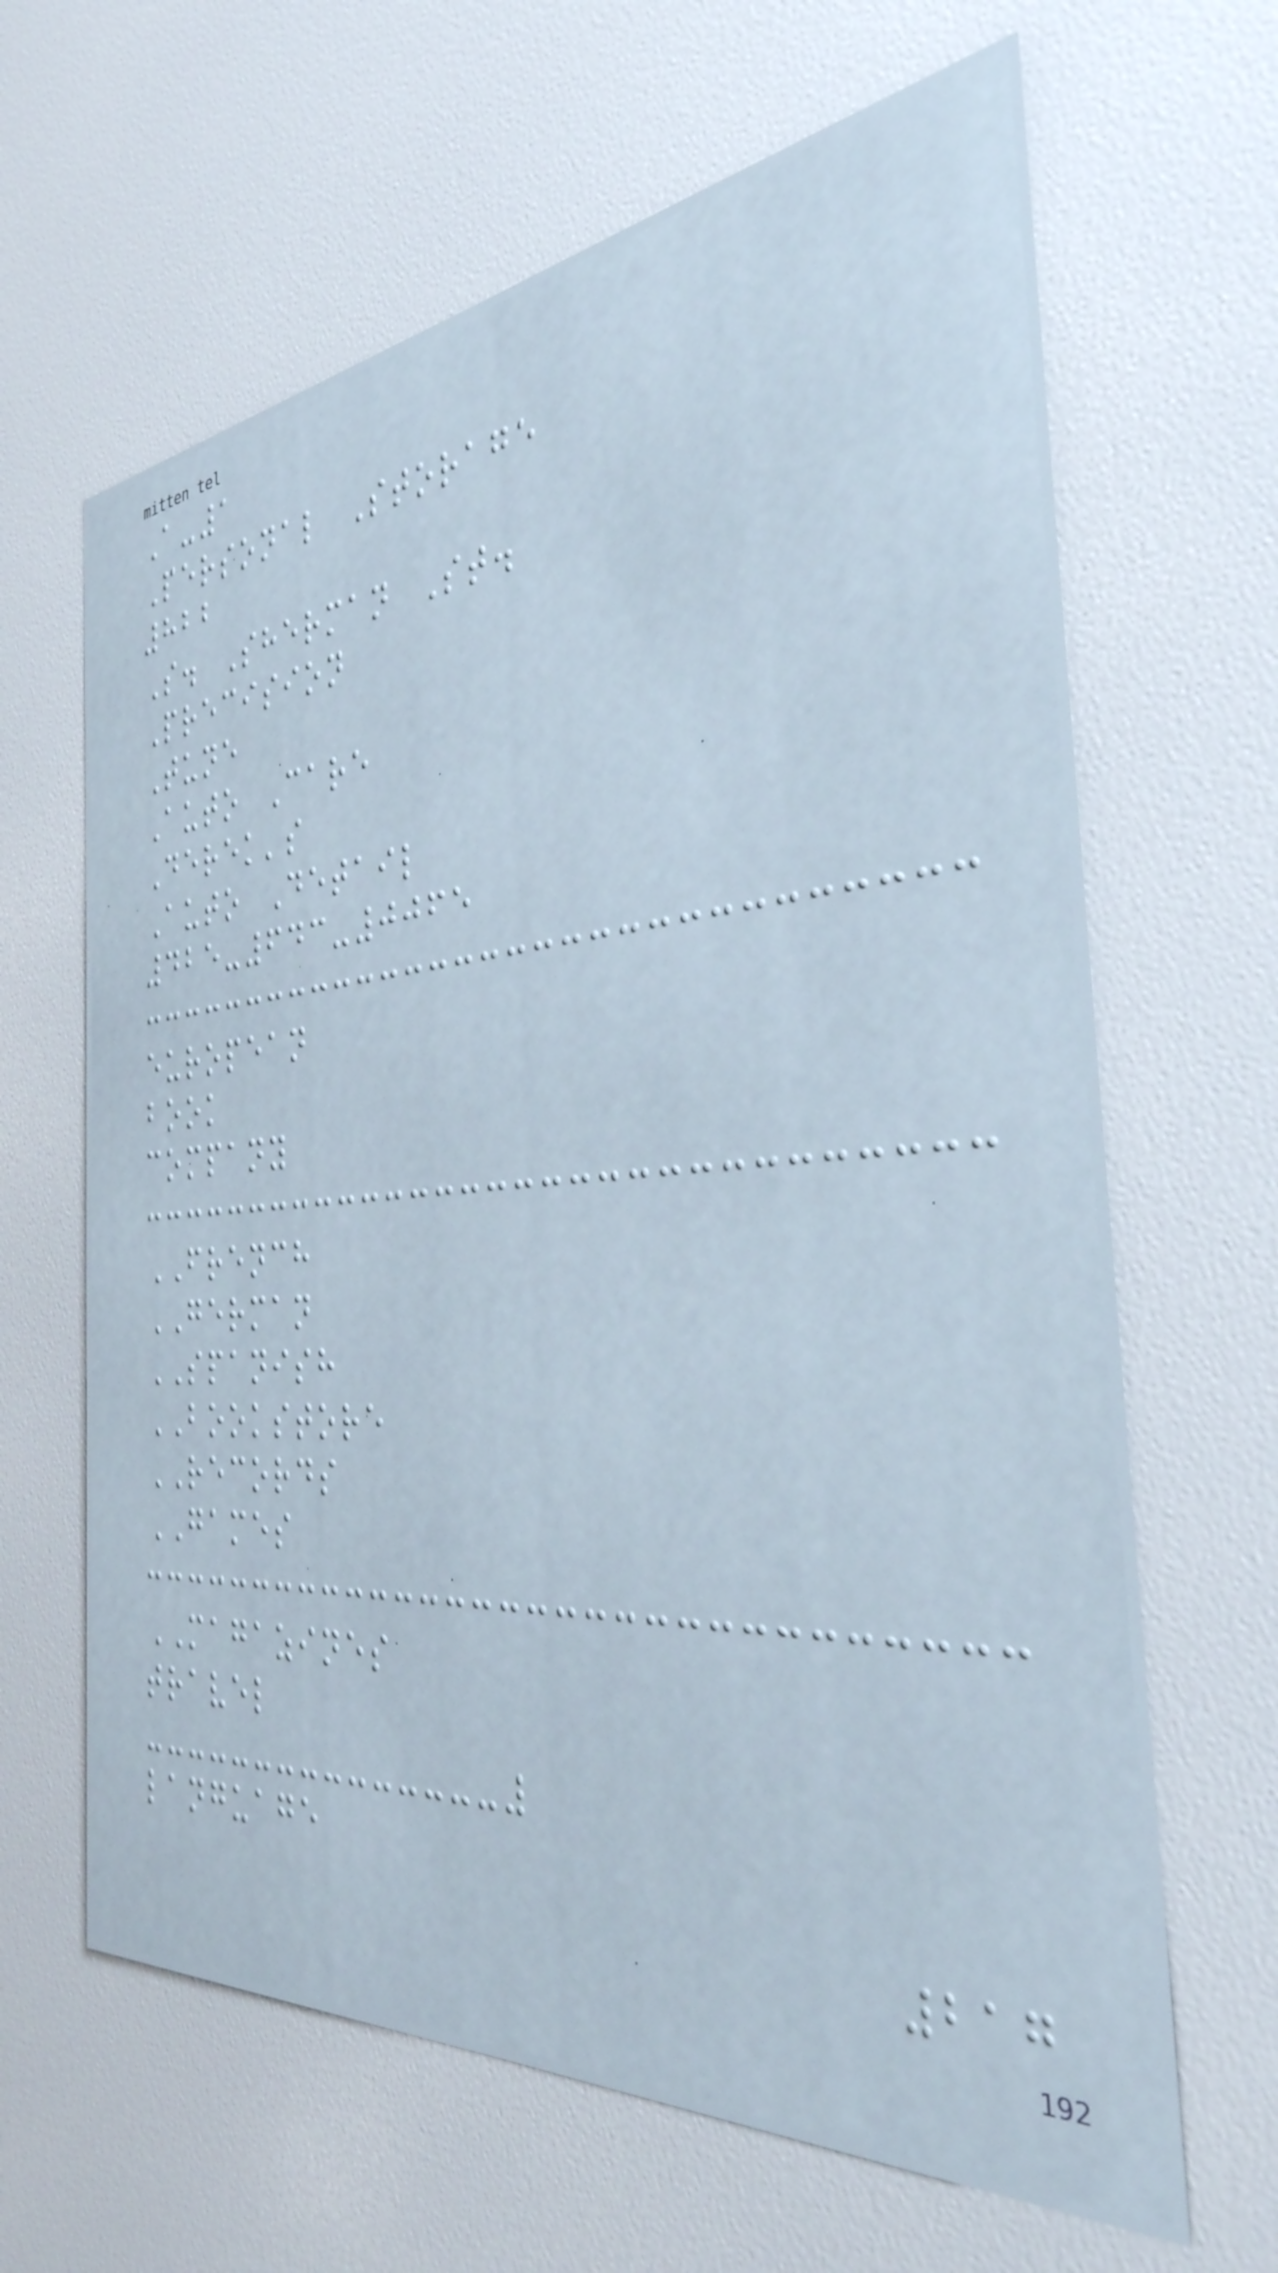A-1
Personal Storage
822
S. Sherman St.
Precision
Tune
Auto Care
Derek's
Auto Detail
425-643-0065
european
book
company
FRENCH
GERMAN
SPANISH
BOOKSTORE
RECORDS
GAMES
MAGAZINES
travel
language
217
